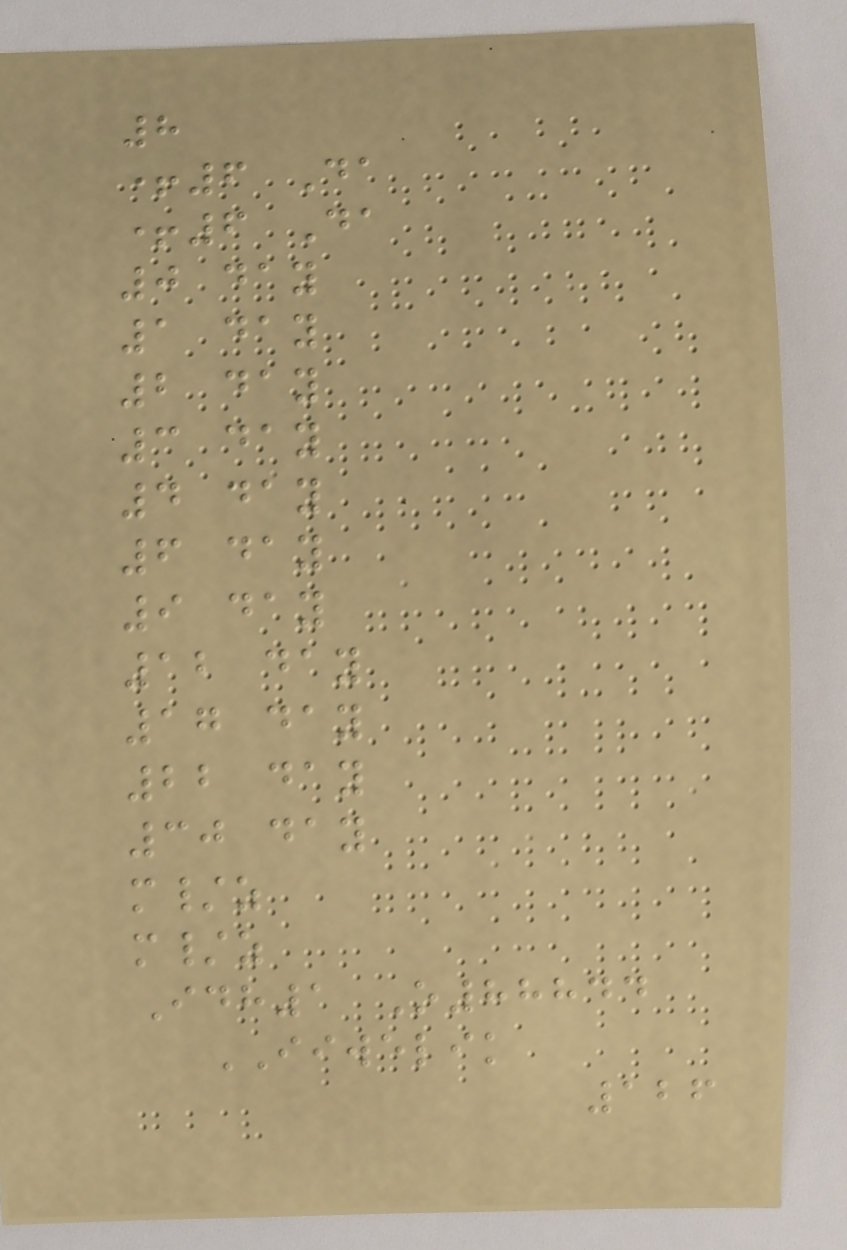8
+6 Da
+6 Da
0 day
1 day
2 day
3 day
4 day
6 day
9 day
12 day
17 day
22 day
30 day
m/z
m/z
Idh1 O88844
IIWELIK
126
